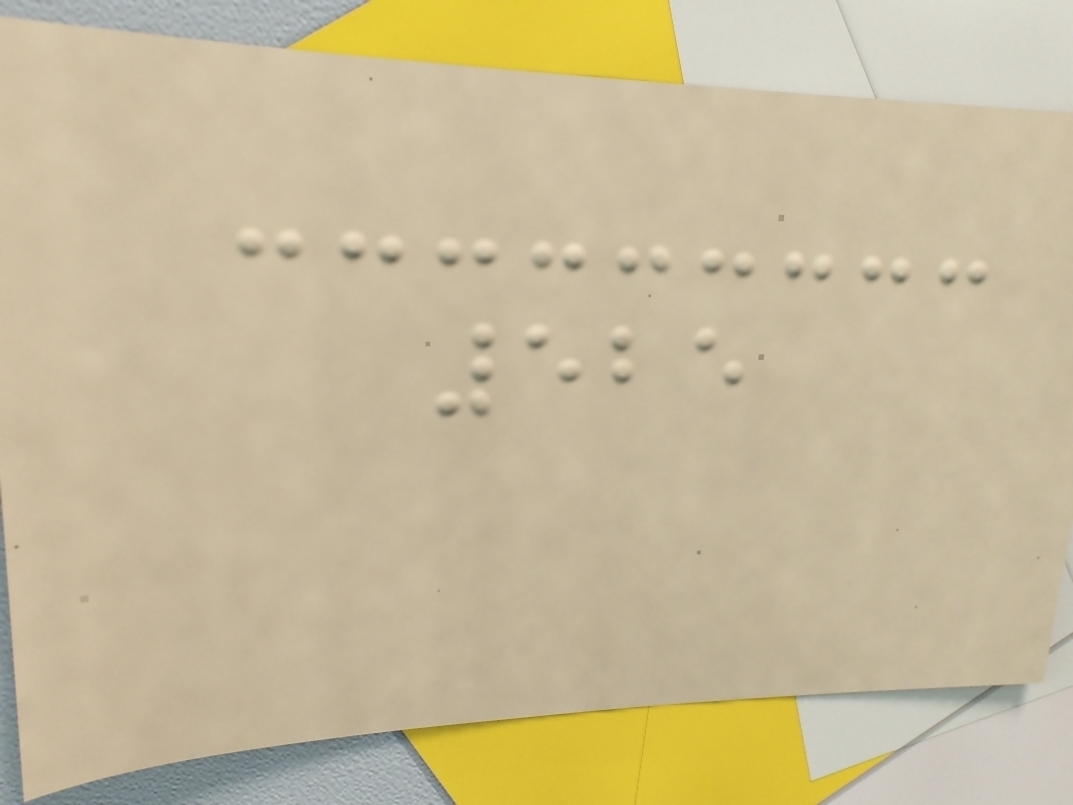525
